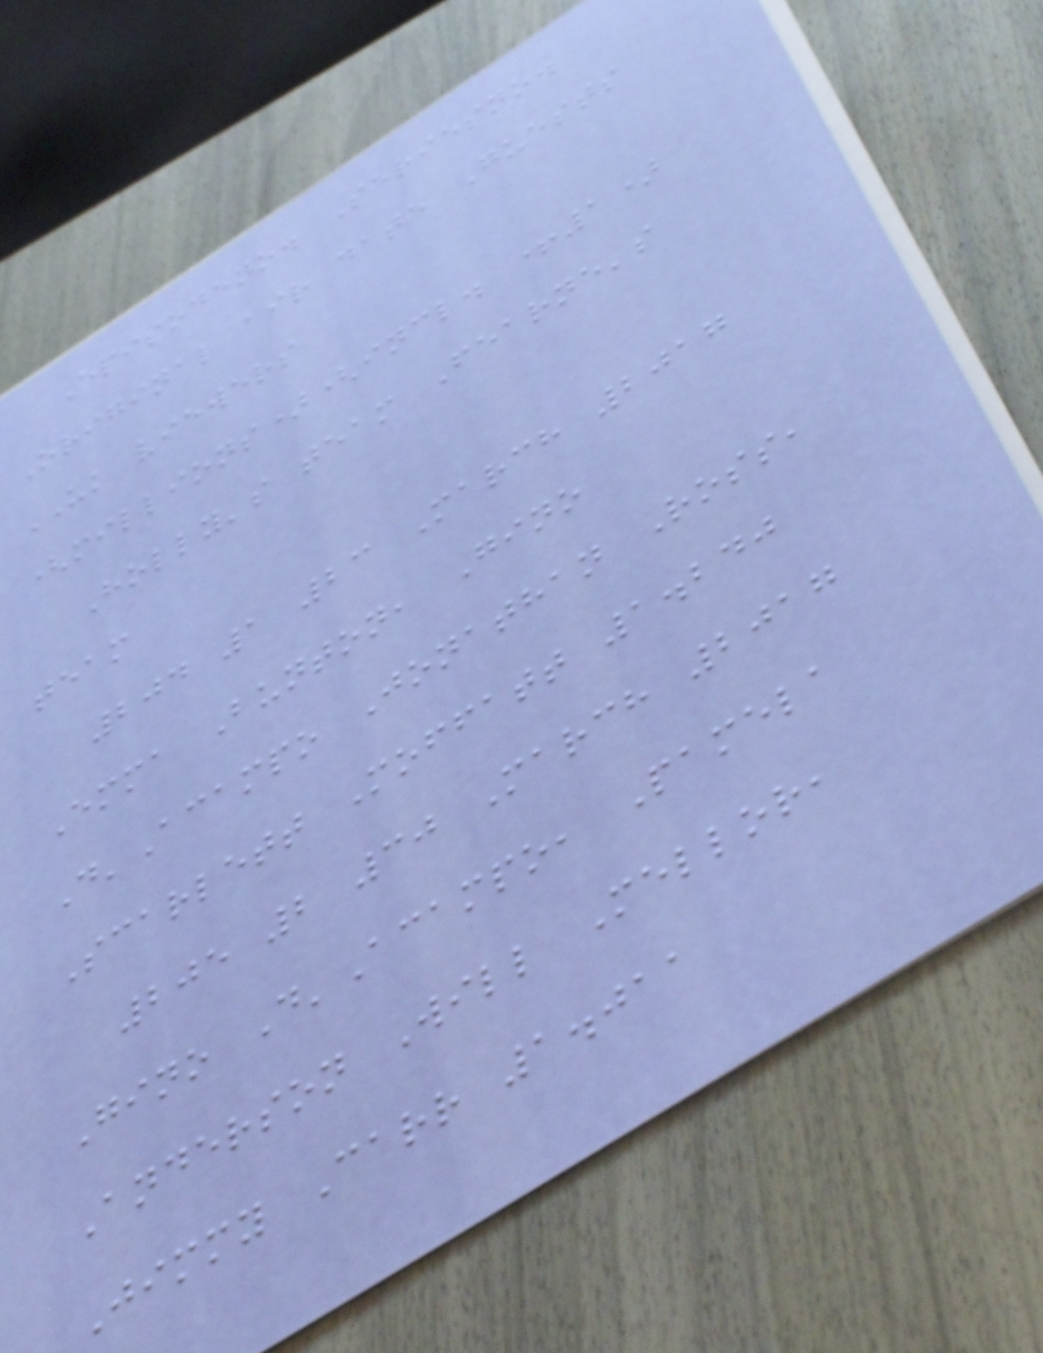Episodeno. Seriesno.
Original air date Guests
UK viewers
(millions)(incl. +1)
Holly's team Fearne's
team
204 1 23 March 2017
Emma Bunton, Gino
D'Acampo Jonathan Ross,
Scarlett Moffatt 1.240
205 2 30 March 2017
Gino D'Acampo, Pamela
Anderson Will Mellor,
Jimmy Carr 1.011
